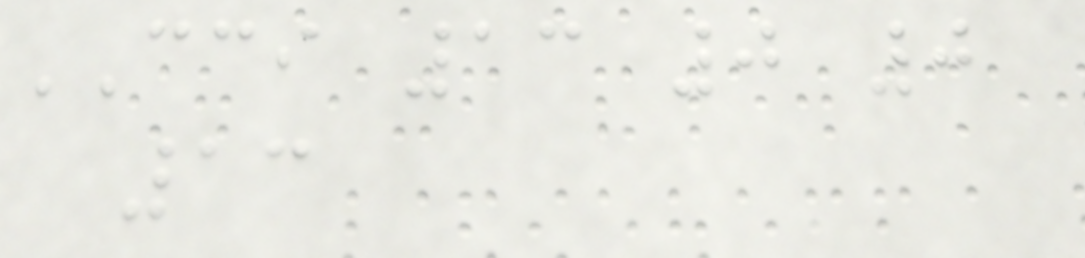CCI 13 0 0
13
